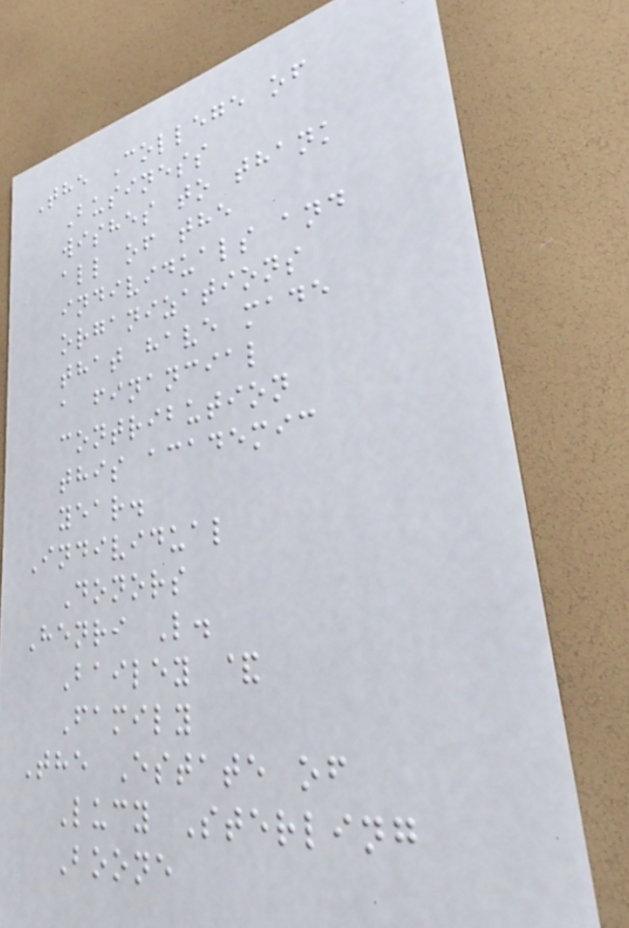The College of
Business
wishes to thank
all of the
individuals and
organizations
that have made
a financial
contribution
this academic
year.
Individual
Donors
Henri L.
Bailey &
Family
The Estate of
Lucy Sterling
Boone
